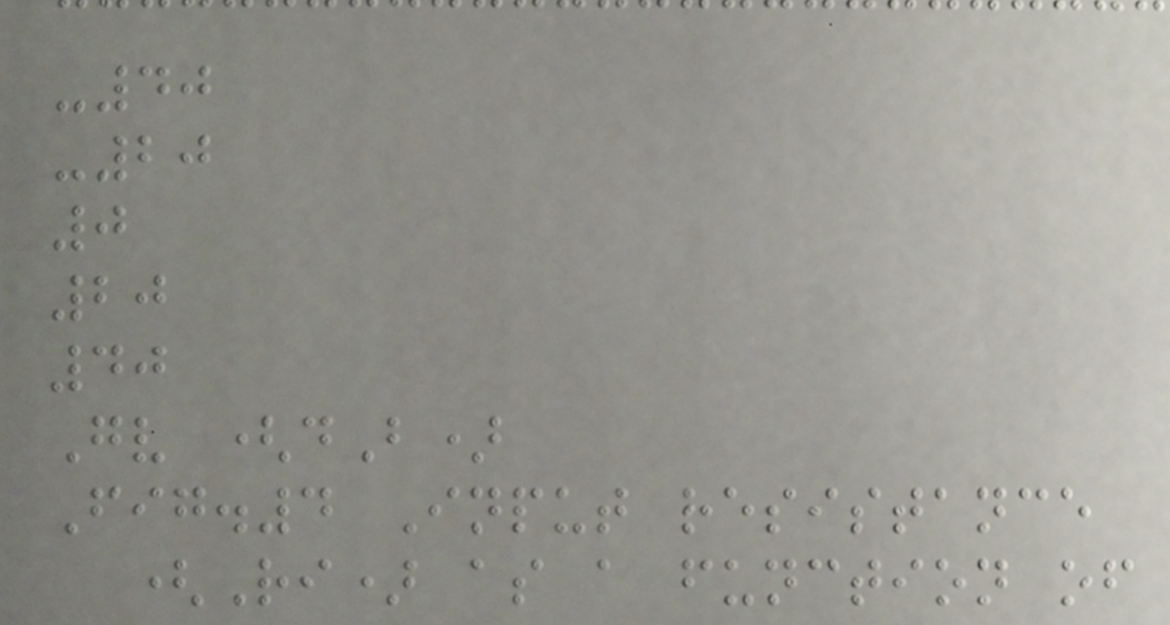-40
-20
0
20
40
Gv (dB)
Fig.4 Input resistance
(Ri) as a function of
